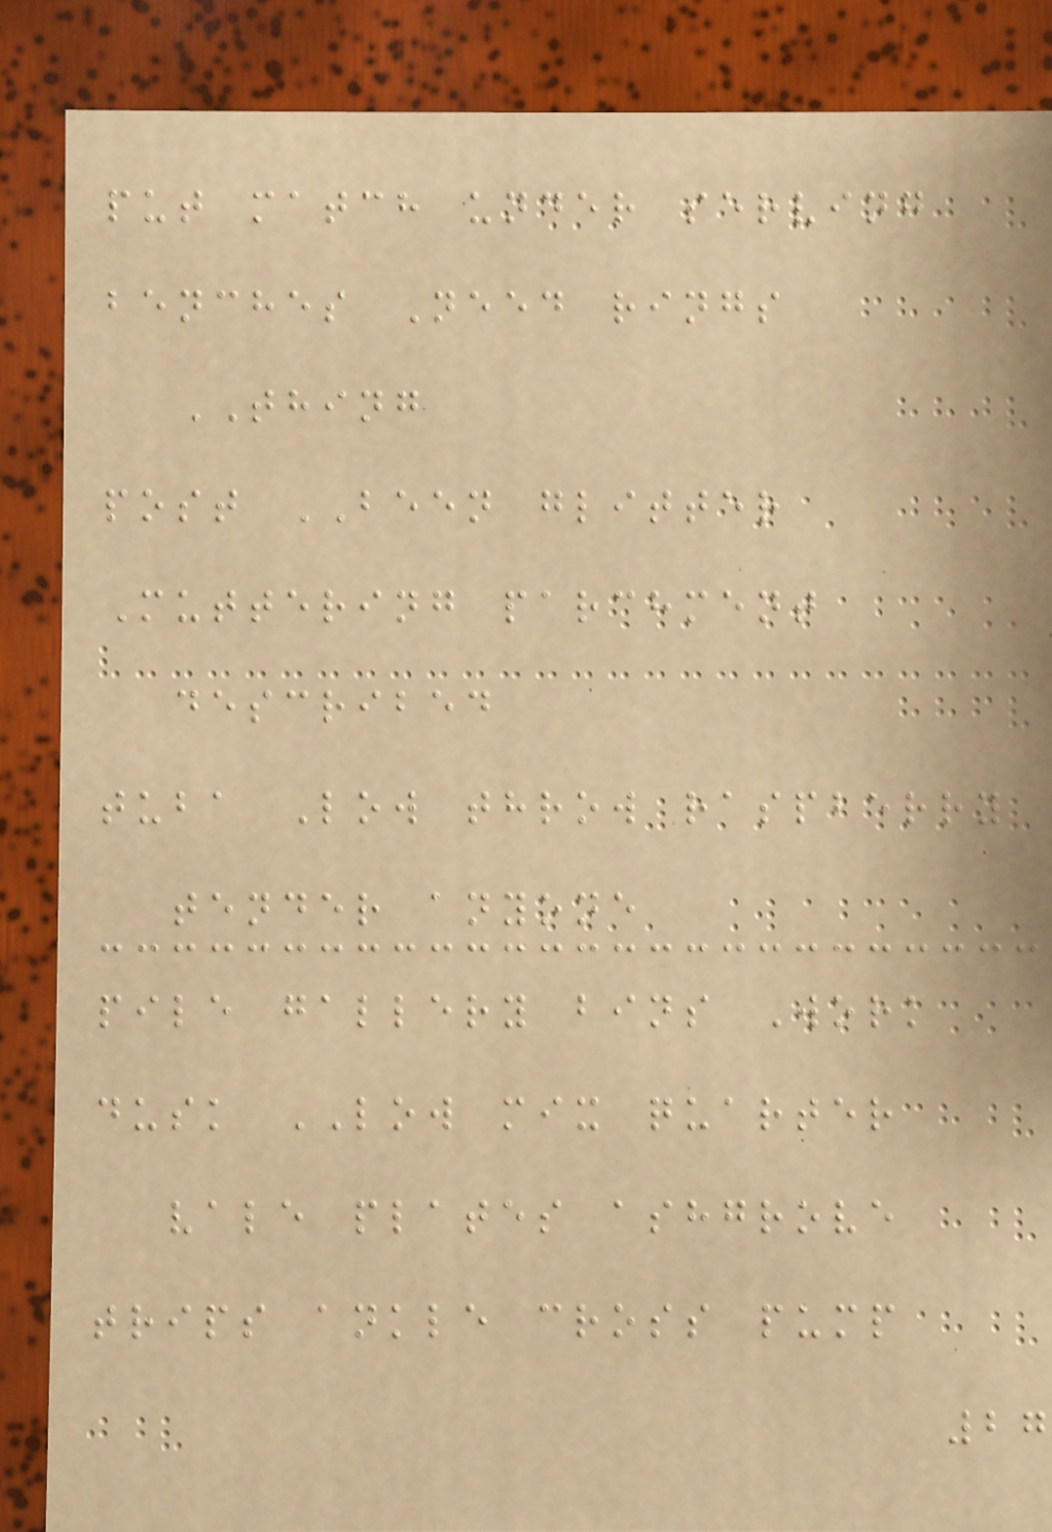put match under serving
benches Need rings
THING
post BEEN glitter
Muttering parchment
described
tuba Low throw raspberry
tender anyone
pile gallery bins Work
dusk LOW mix quarter
vale plates ashgrove
trips ankle cross pump
27
